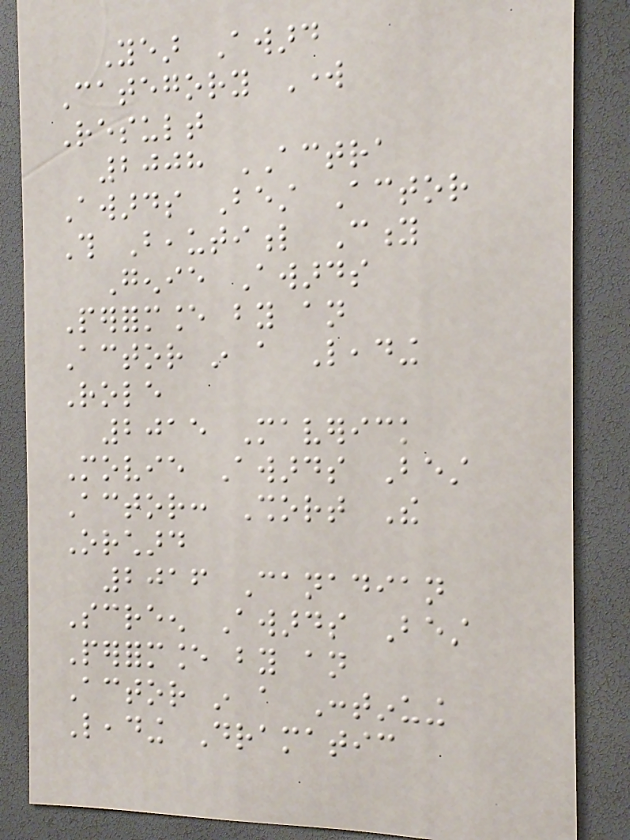Year Award
Category Work
Result
2008 ACTRA
Awards Best Actor
This Beautiful City
Genie Awards
Performance by an
Actor in a Leading
Role
2015 Maverick
Movie Awards Best
Actor: Short The
Orchard
2016 Canadian
Screen Awards Best
Performance by an
Actor in a Continuing
Leading Dramatic
